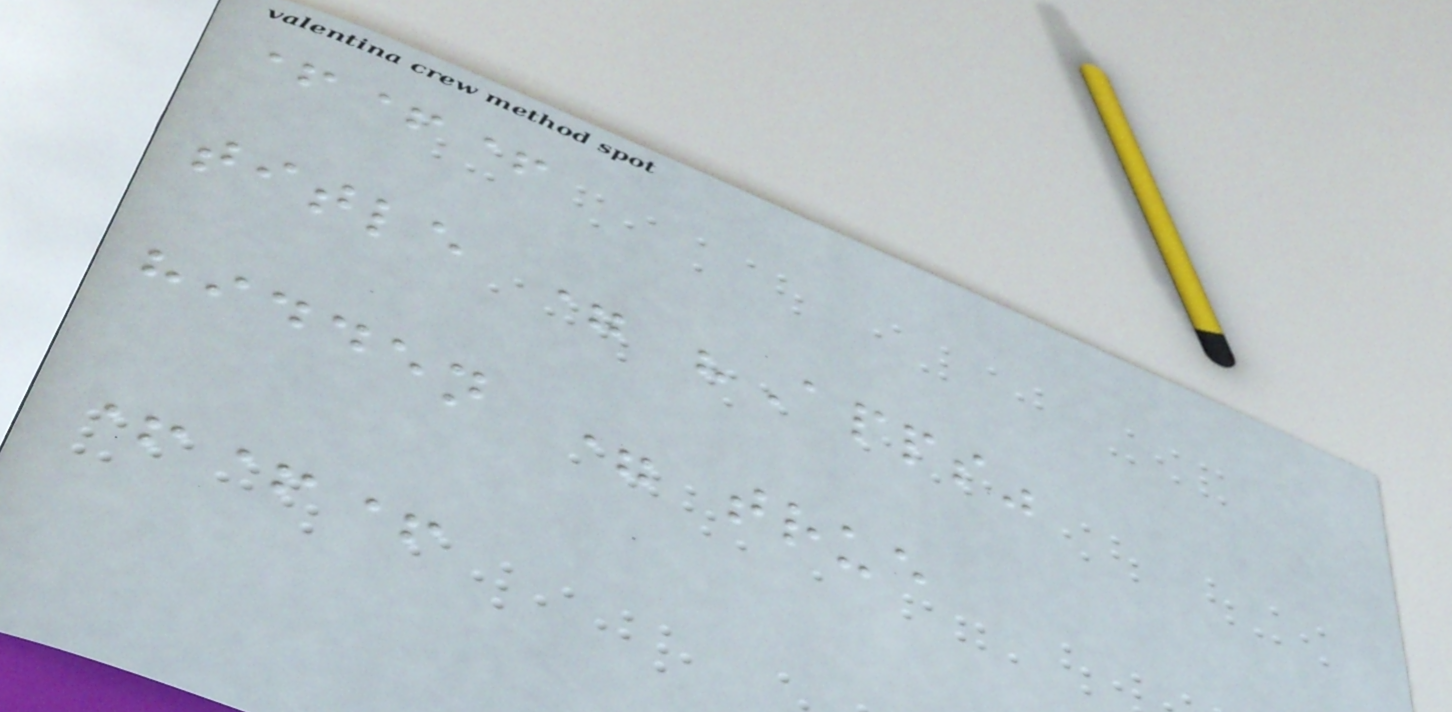+++
title = "Apps"
hidden = true
+++
